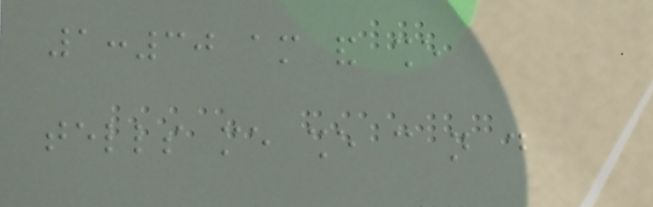1:30 am and she
tells me she can not do
